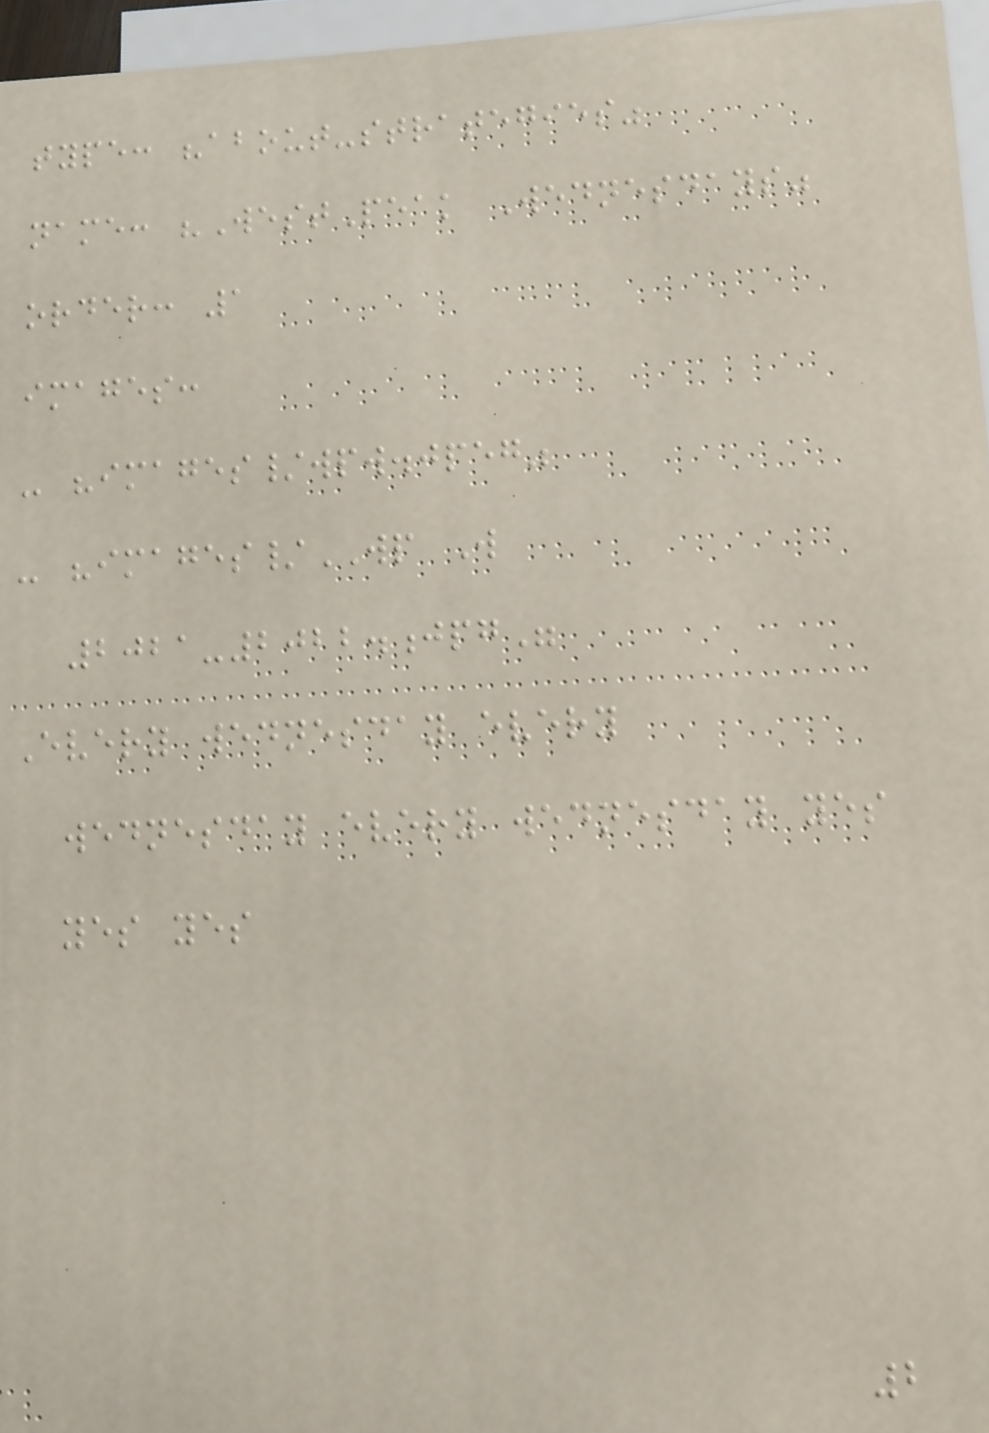type: "about-strategies"
name: "WestPeak Wednesdays"
order: 1
images:
- "images/wpw.jpeg"
- "images/WP W
2021-2022.jpg"
Every wednesday every
wednesday every wednesday yes
yes yes
2
